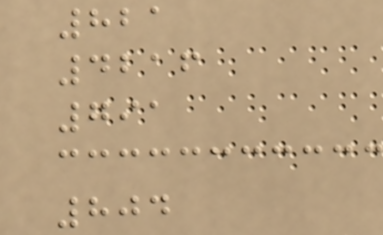821
4216
791
804
